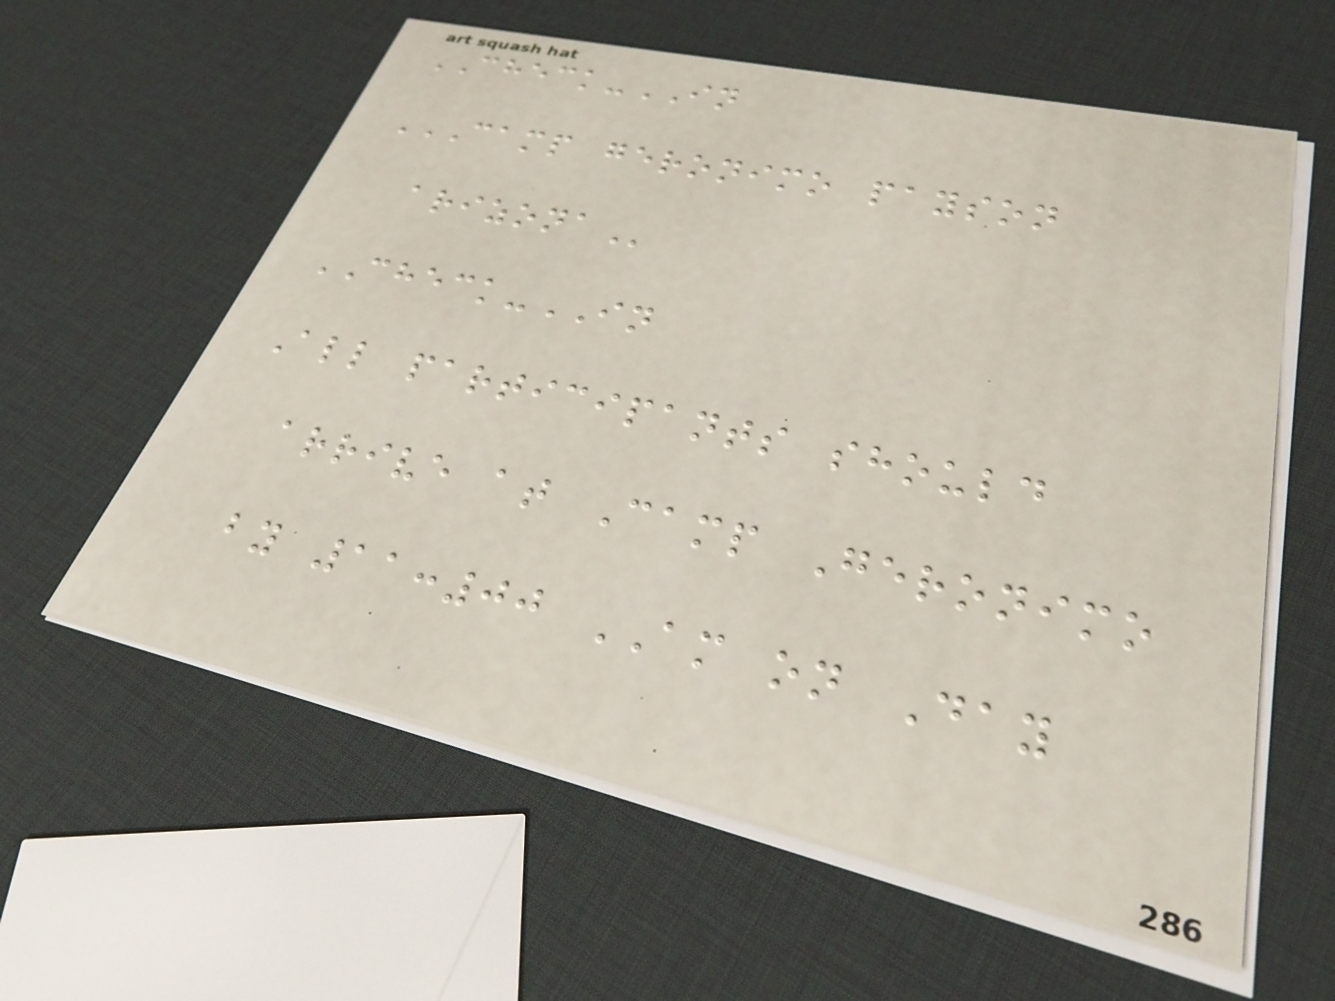CHECK-IN
CAMP GERONIMO PAYSON
ARIZONA
CHECK-IN
All participants should
arrive at Camp Geronimo
by 11:00 AM on Day
